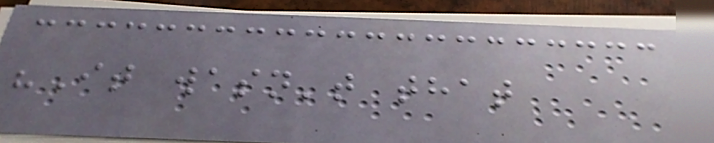"It wasn't that
